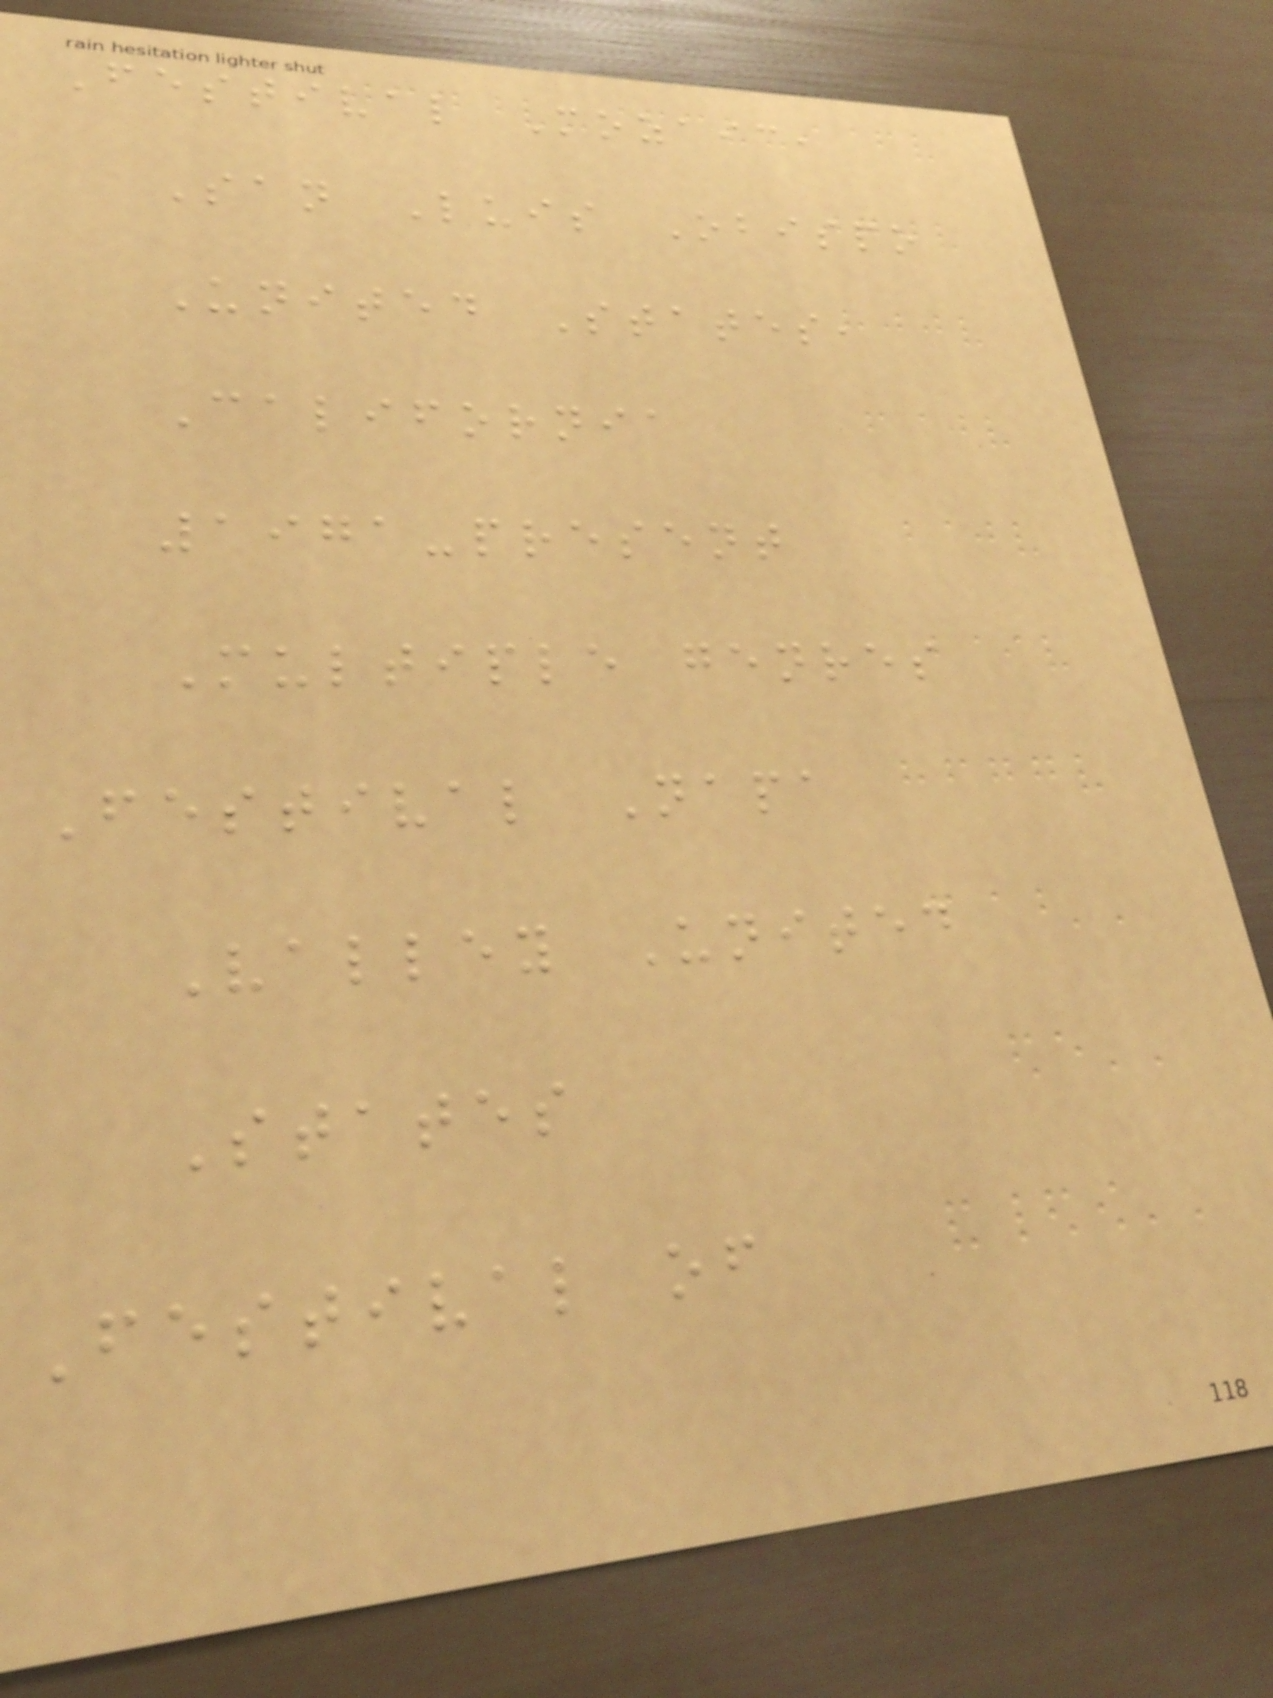Festival Mozaic,
San Luis Obispo
United States,
California
1971-present
Multiple genres
Festival Napa
Valley United
States
Festival of
